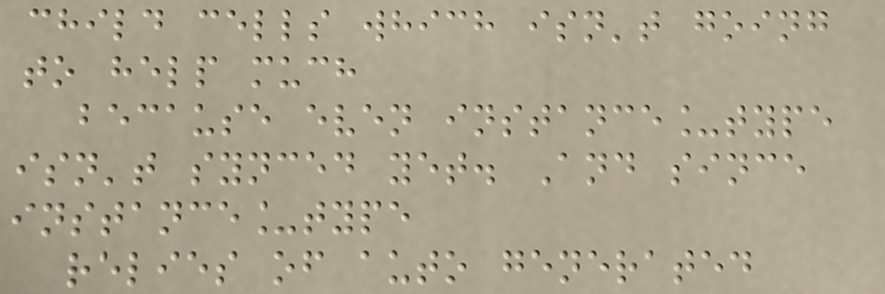child cells which isn't going
to help much
because even instance_type
isn't synced yet. And since
instance_type
relies of auto generated
